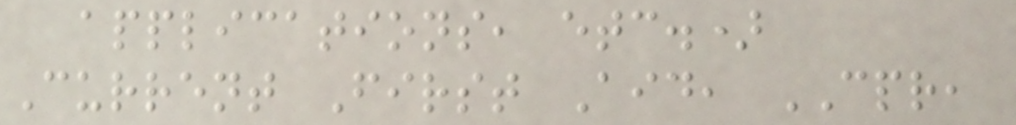applications, etc.)
Current First Aid, CPR,
